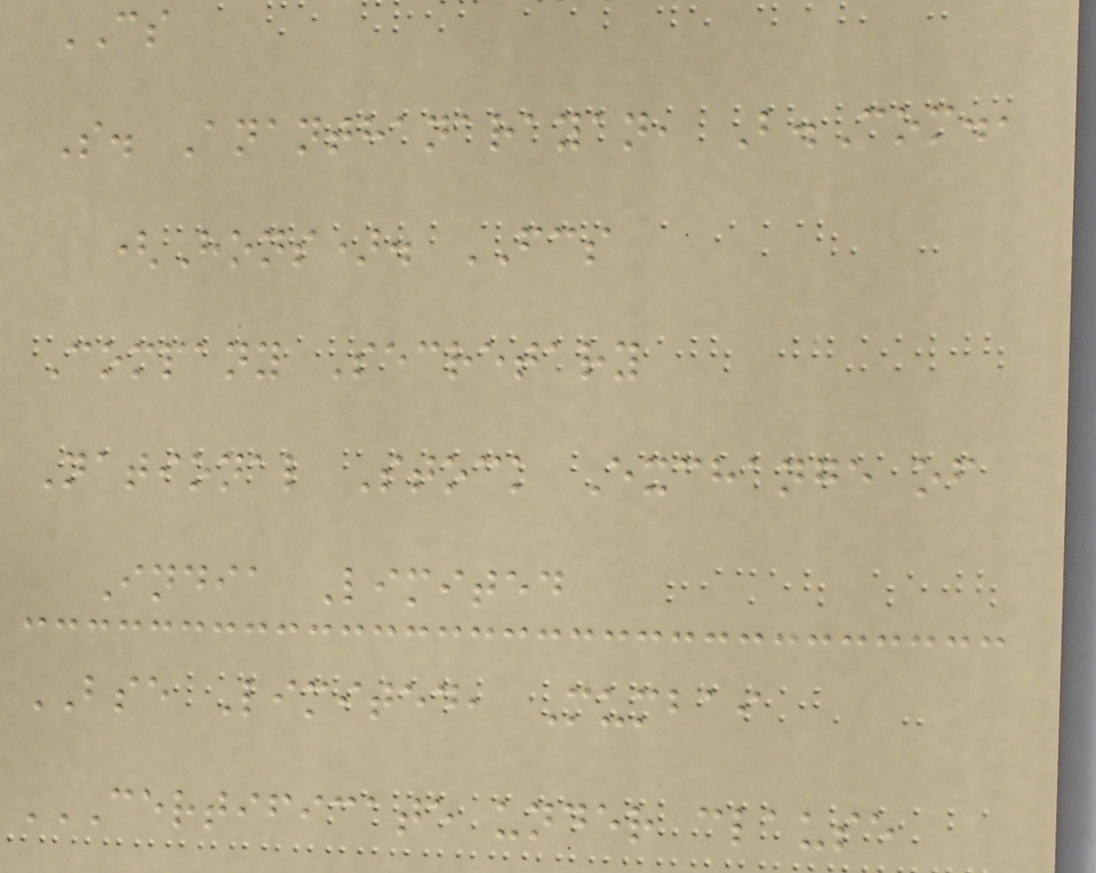CS
S. Ananthanarayan, B.Com.,
(Hons). FCS
Company Secretary
National Stock Exchange of
India Limited
BSE Limited, Mumbai
CERTIFICATE UNDER CLAUSE
